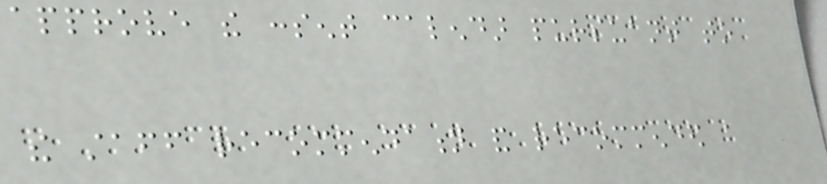approve the consent calendar pursuant to
the staff recommendation and recommended a
